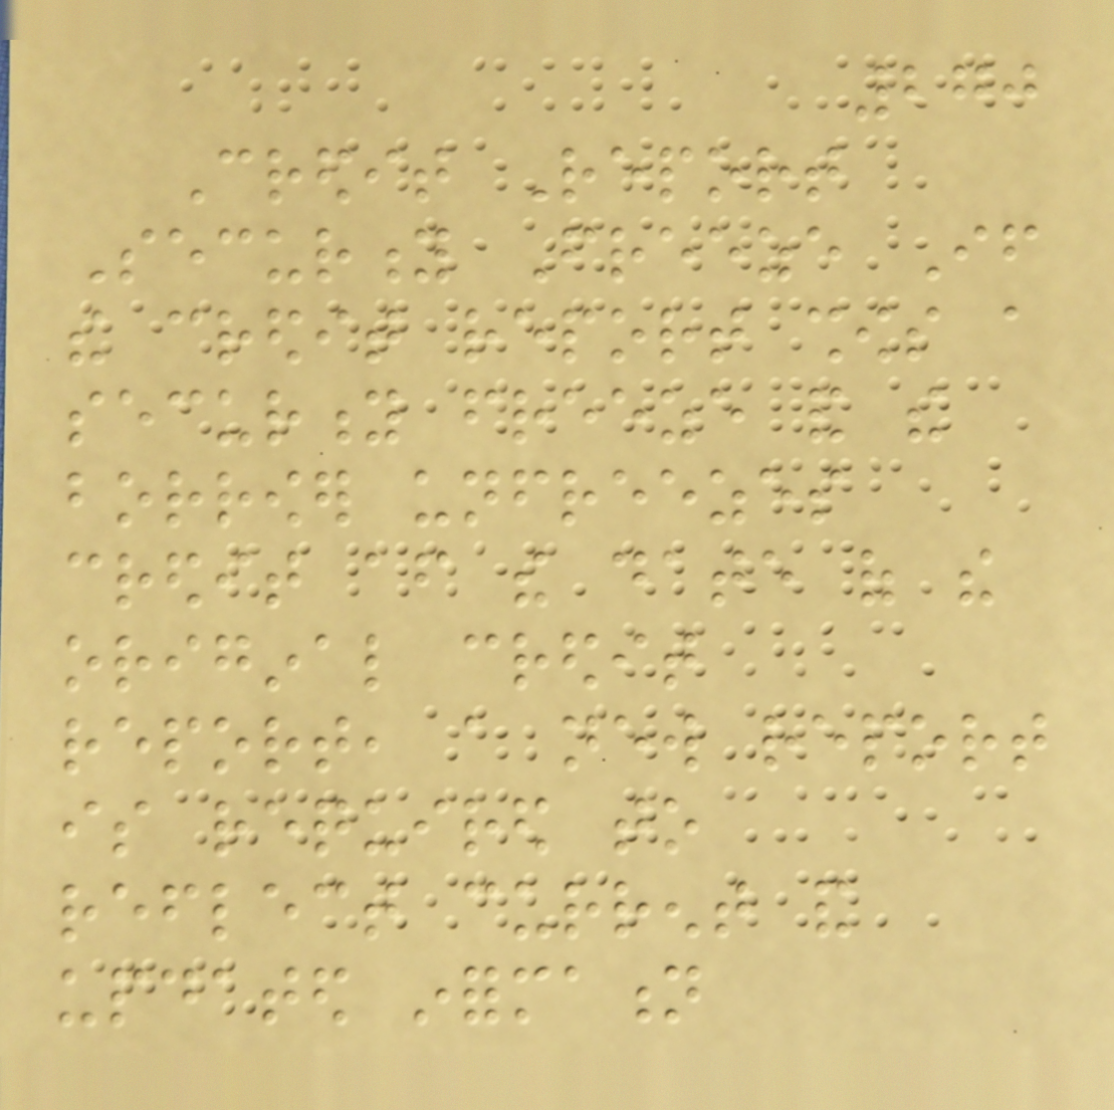270
Credit Report
Security Freeze If
the credit report shows a
security freeze and the
borrower unfreezes
credit after the date of the
original credit
report, a new report
is required to
reflect current and
updated information
